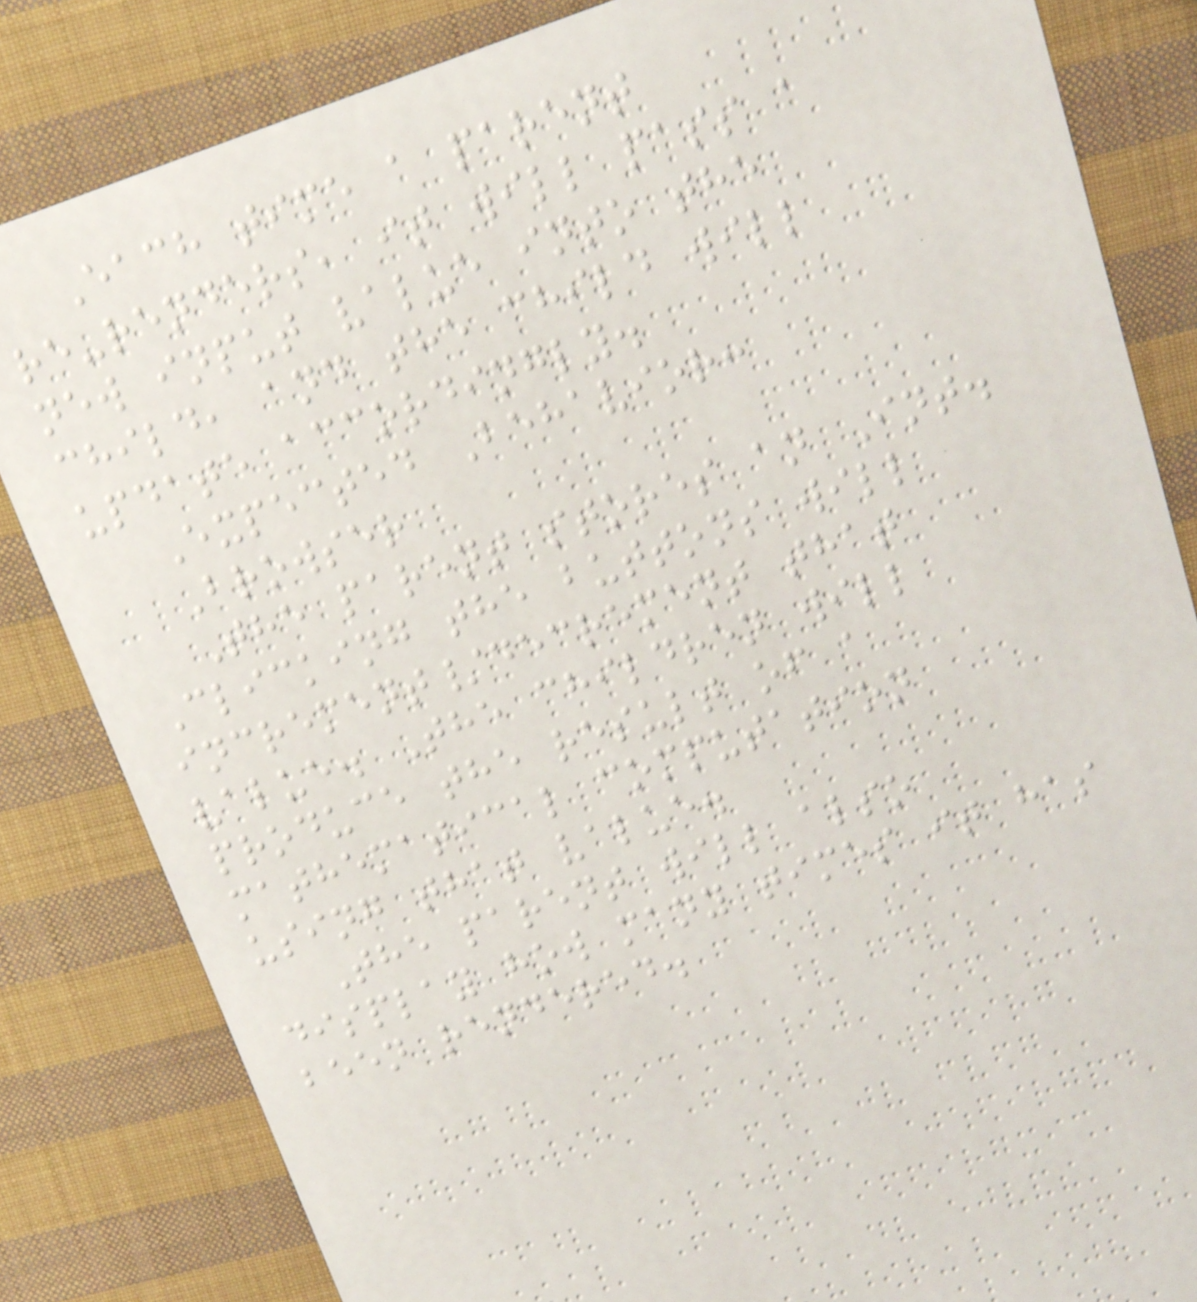Each time a parent
re-renders, it will pass a
new input value into the
child, and the child will
update accordingly.
Expected Behavior:
Browser
The parent stores an Int.
Clicking the buttons will
increment/decrement that
value. The children will
produce the result of a
mathematical computation
using that value.
The parent will also
display how many times it has
been rendered.
